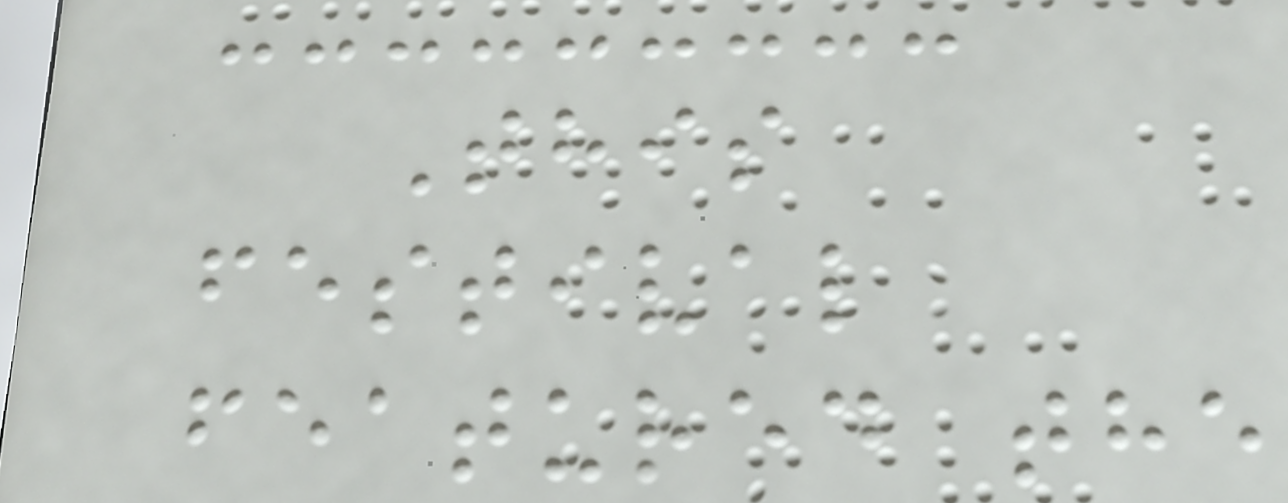This
festival
featured the
